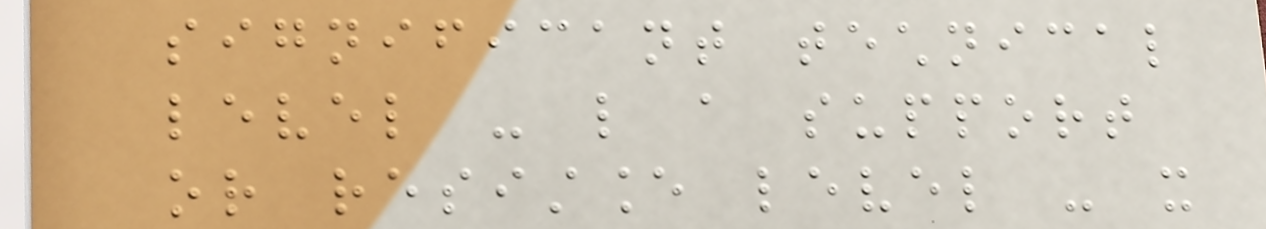significant technical
level - like a support
or resistance level - it
